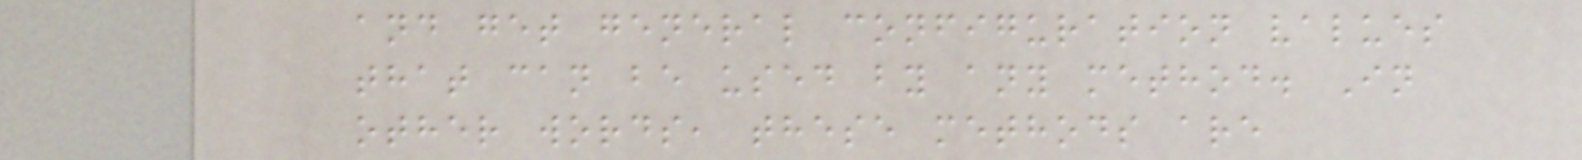and get general configuration values
that can be used by any method. In
other words, these methods are
